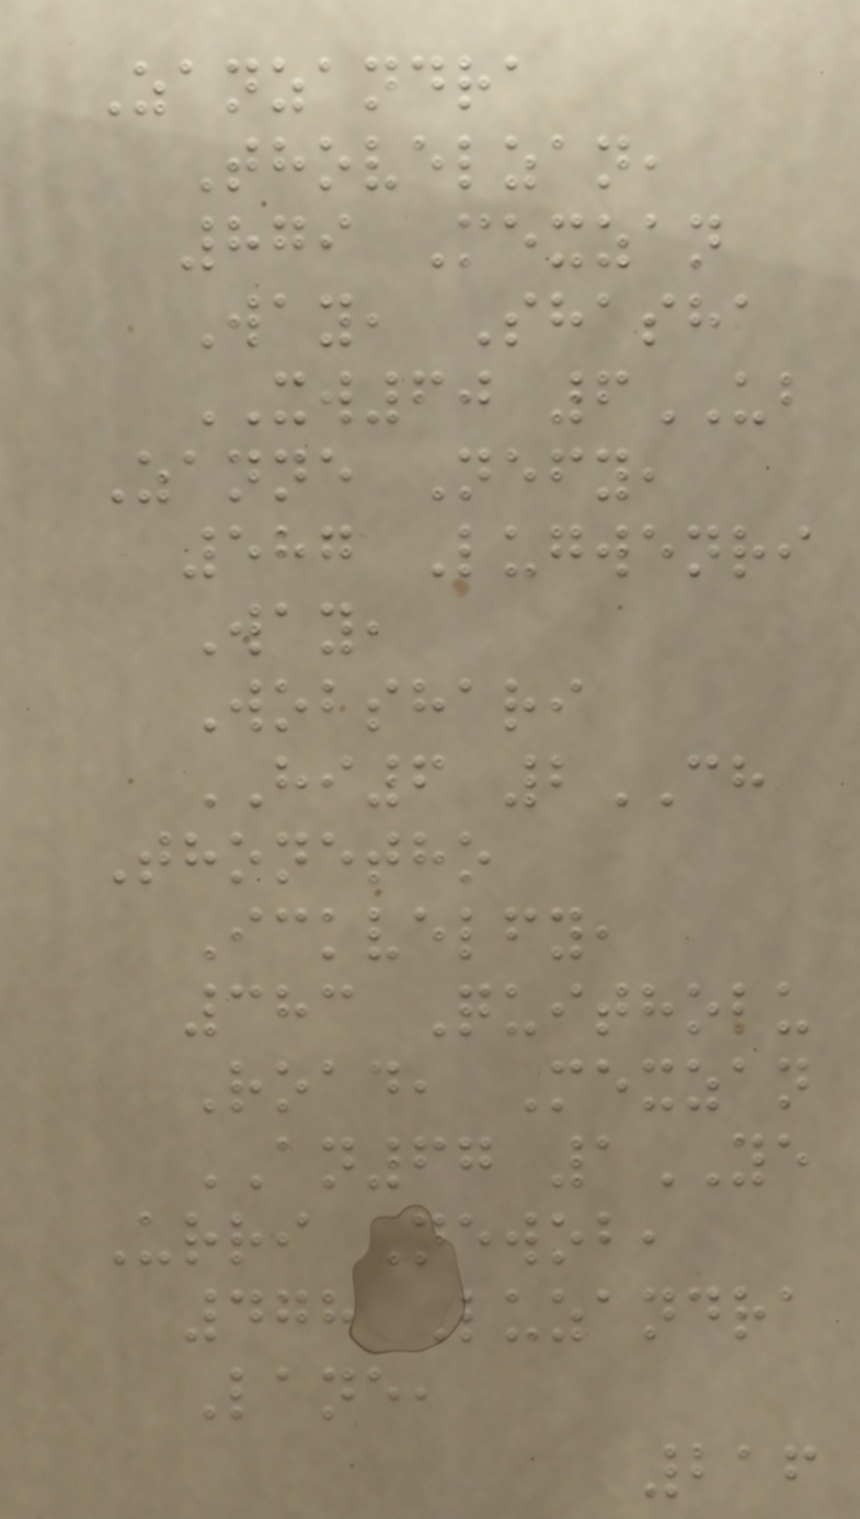Zanzandra
Thovelzan,
879 Mexzan
Way, Shasha
XW60 6UB
Zanne Nefy,
587 Lugwenri
Way,
Wobshari
HI6 2CH
Thonetho
Ickvelfy,
383 Quitholu
Road, Mexzan
AN67 1YE
Urri Newob,
478 Luzandra
Lane,
216
